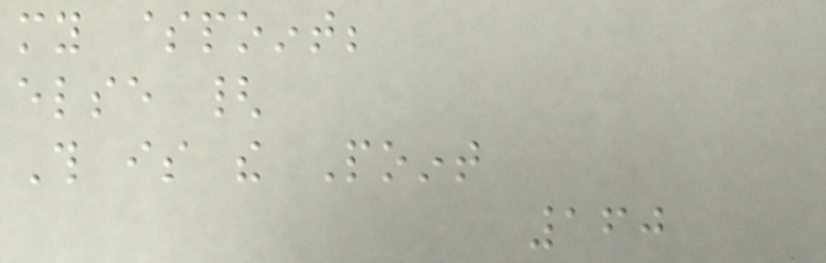my $point;
else {
This is the Point
160
